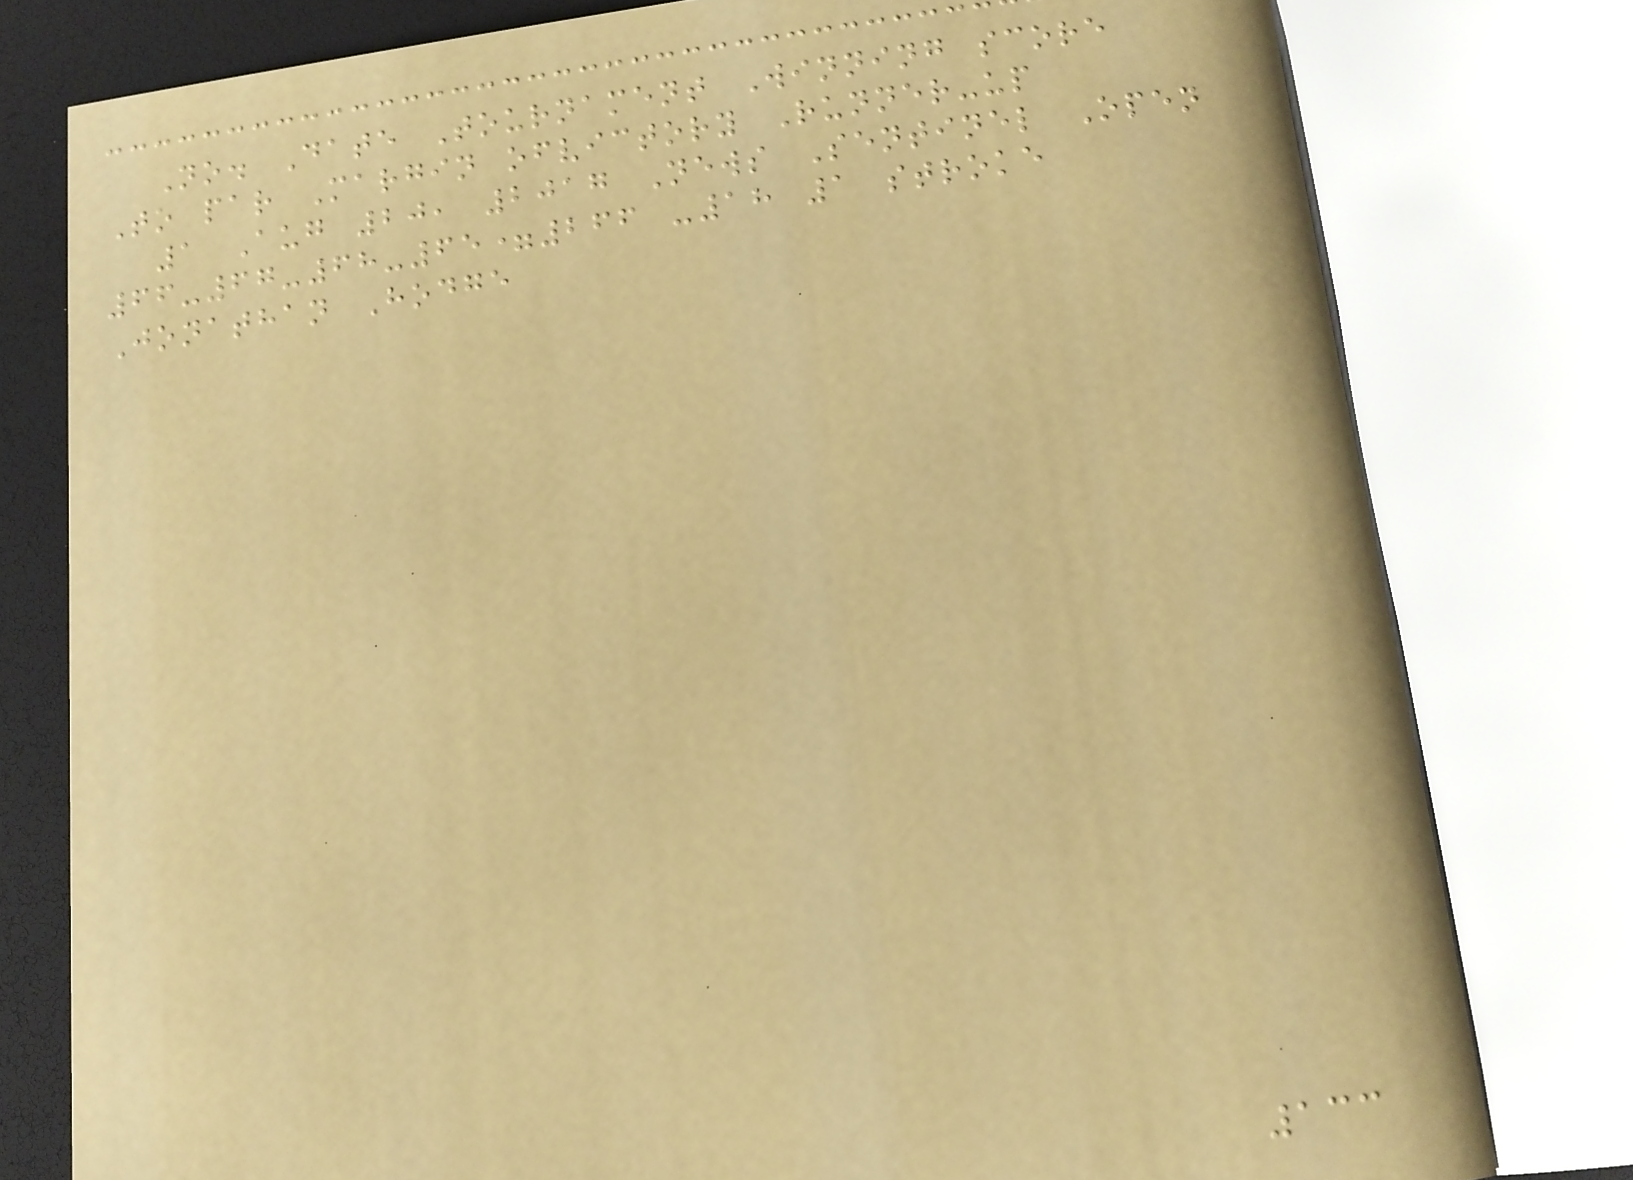No. Date Tournament Winning score
To par Margin ofvictory Runner-up
1 Aug 20, 2017 News Sentinel Open
66-67-68-65=266 -18 1 stroke
Jonathan Hodge
133
